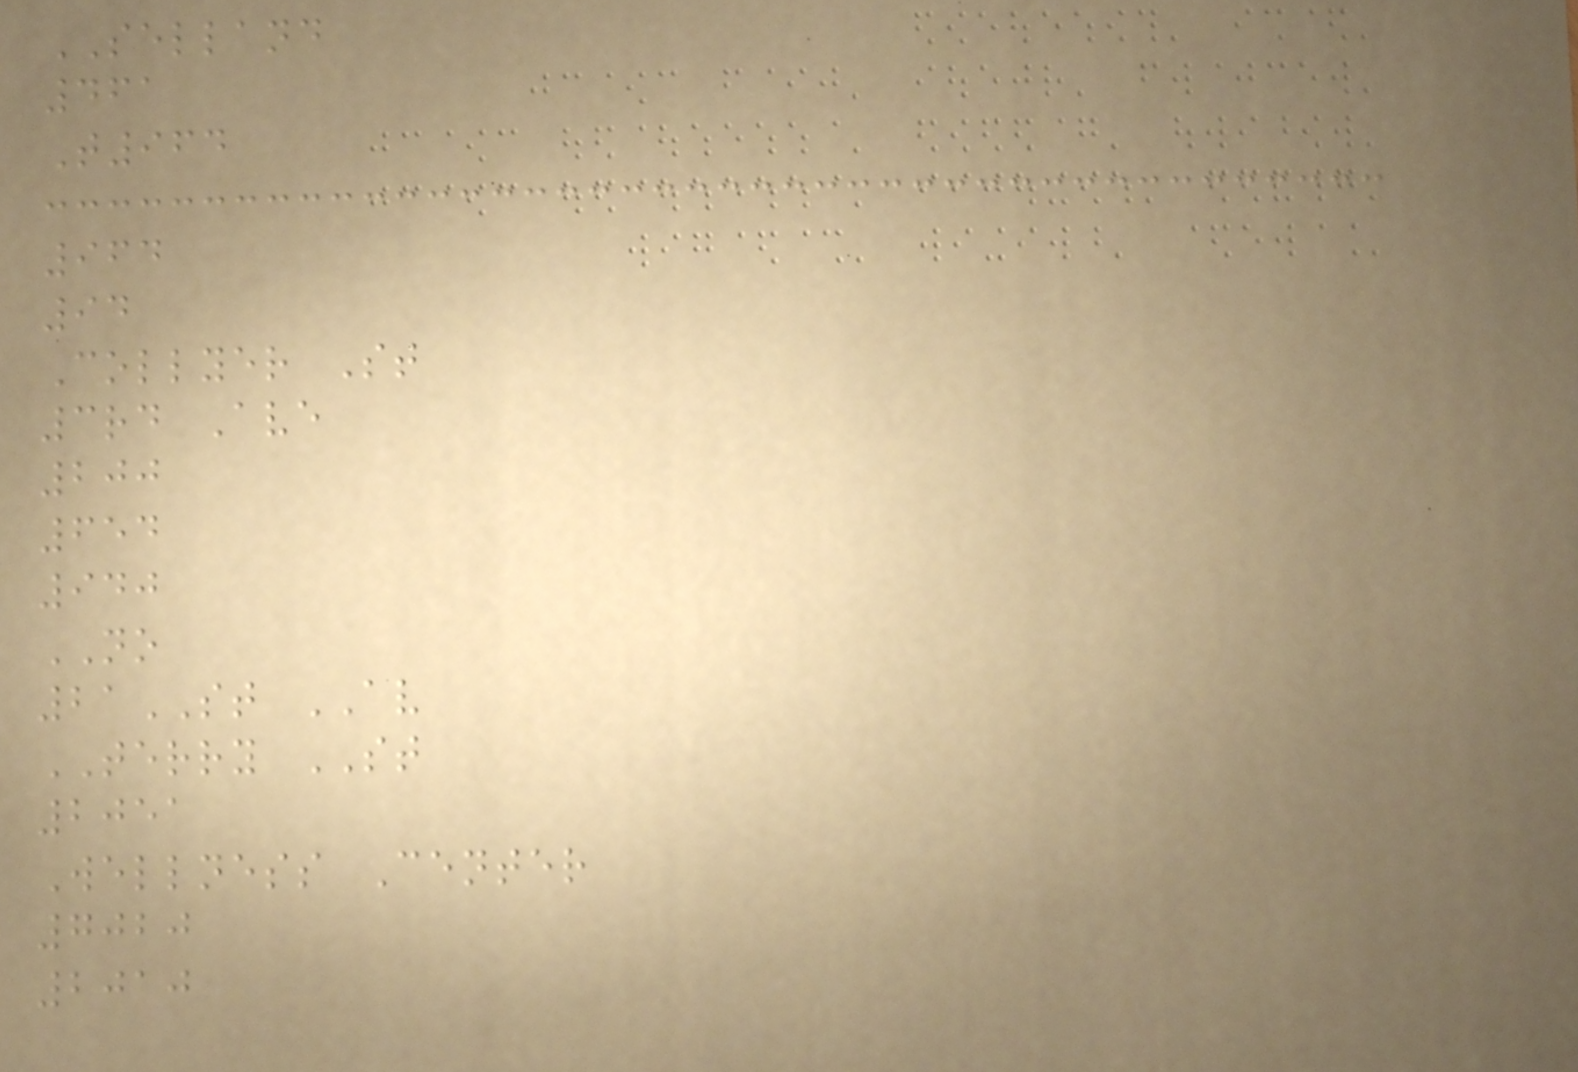SELLAND
461
T964
964
94
Collyer St
3rd Ave
200
654
940
NO
21ST AV
TERRY ST
2051
Wellness Center
7020
2010
